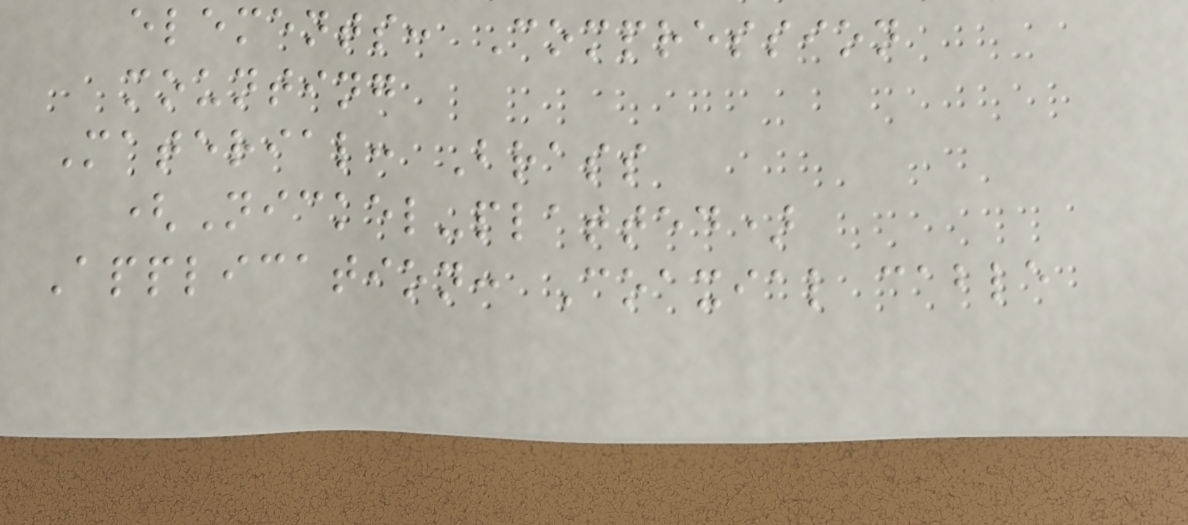elements: Compression
mounting
Material: Brass
(Nickel-platted)
Application: Coaxial cable
